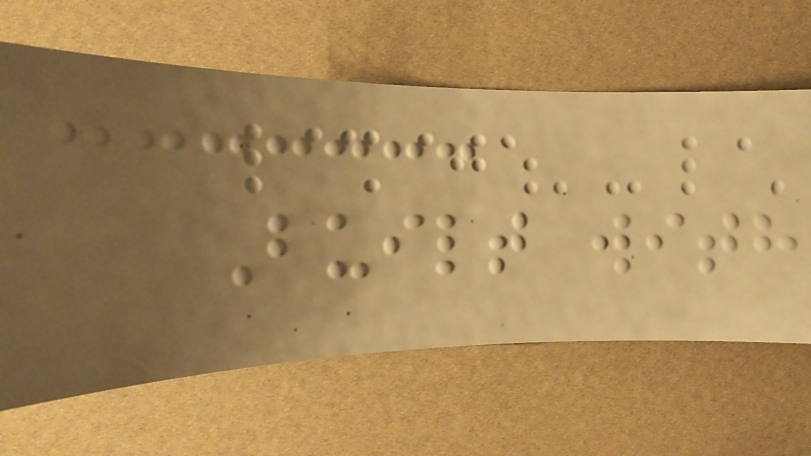Built with
